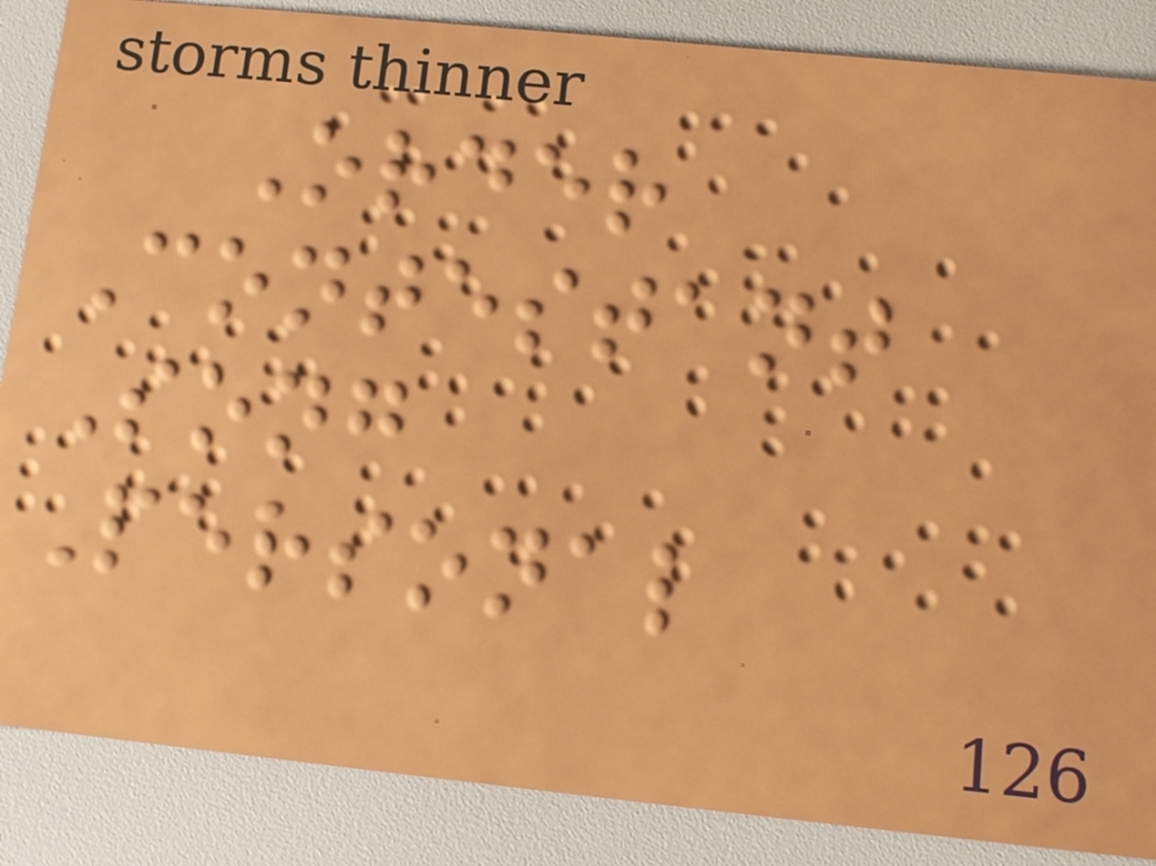Order
Contestant
Song
Personal
